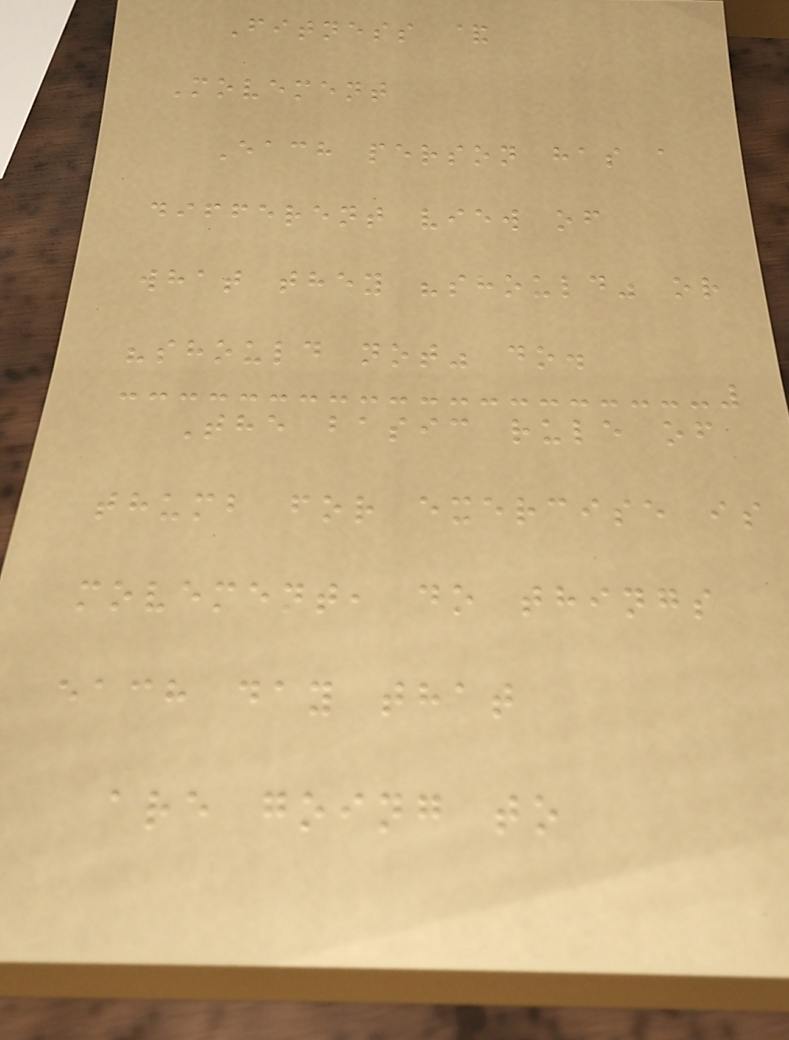Fitness &
Movement
Each person has a
different view of
what they "should" or
"should not" do.
The basic rule of
thumb for exercise is
movement, do things
each day that
are going to
